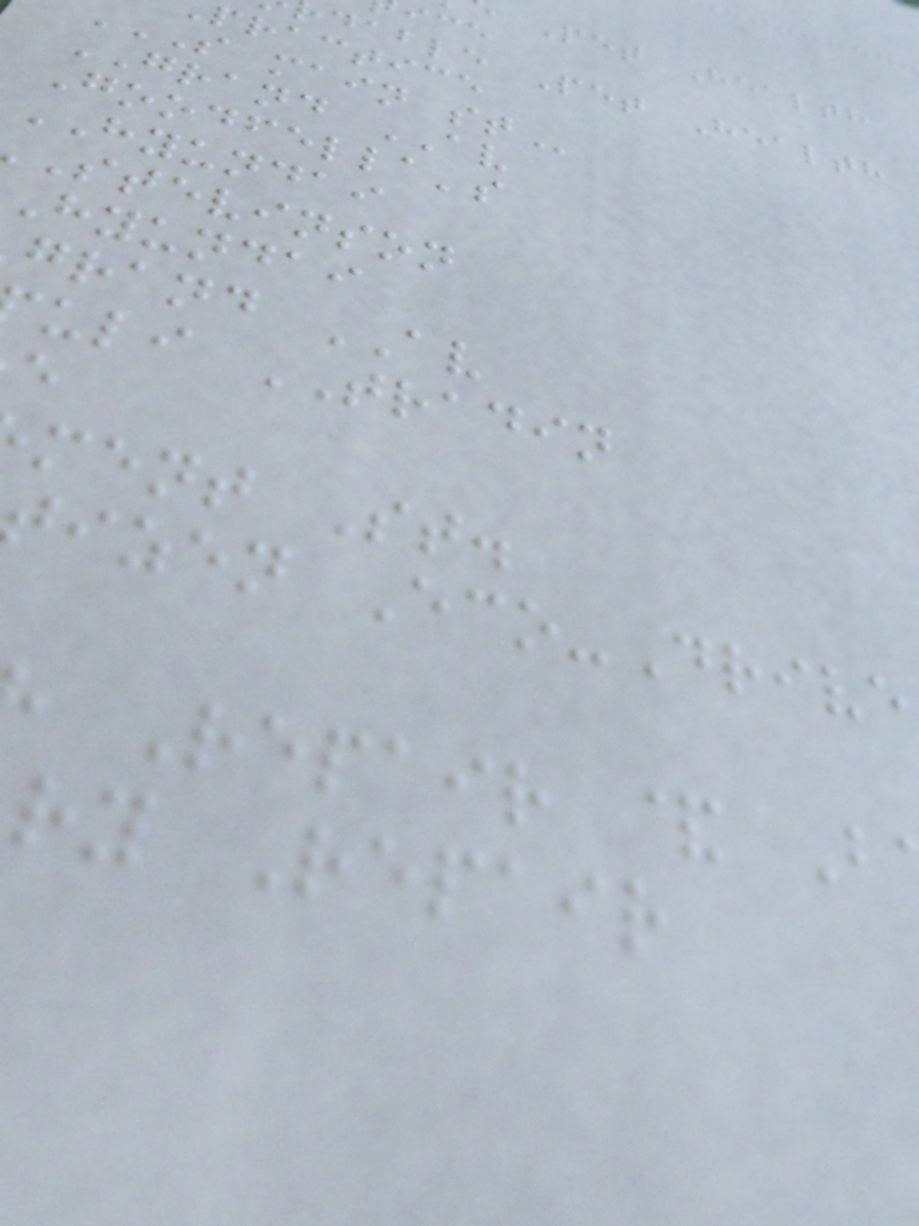Pet Health
dable Pet Health
practice
S main
GRAND AV
Goodfella's
HYUNDAI
stevinson
hyundai
grand AV
uli TRADIN
ment St.
izen Eco-Drive
Repair & B
ry Repair
